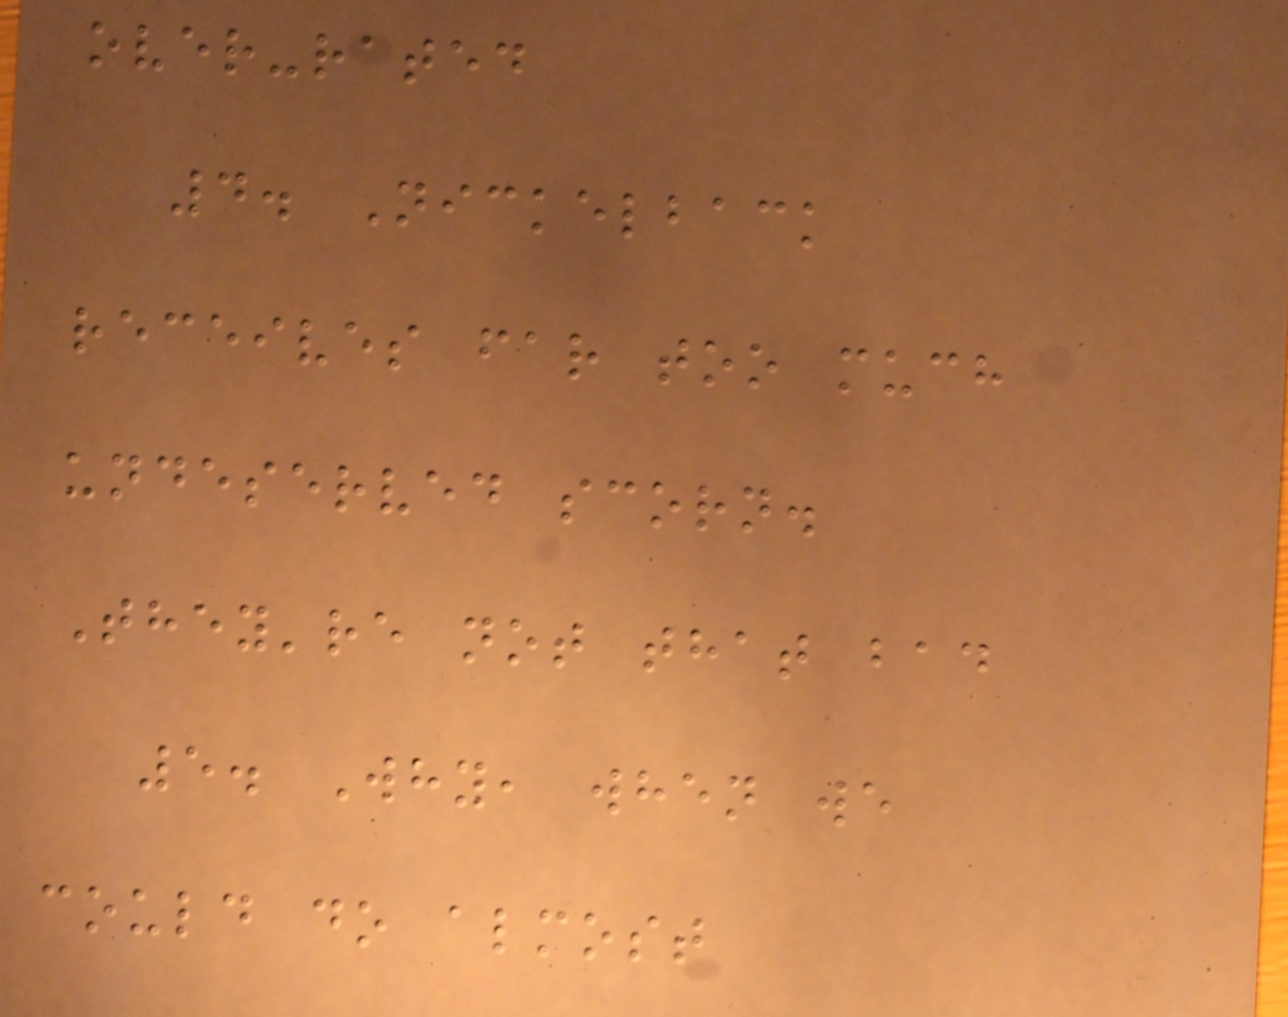over-rated
4. Nickelback
receives far too much
undeserved scorn.
They're not that bad
5. Why, when we
could do almost
